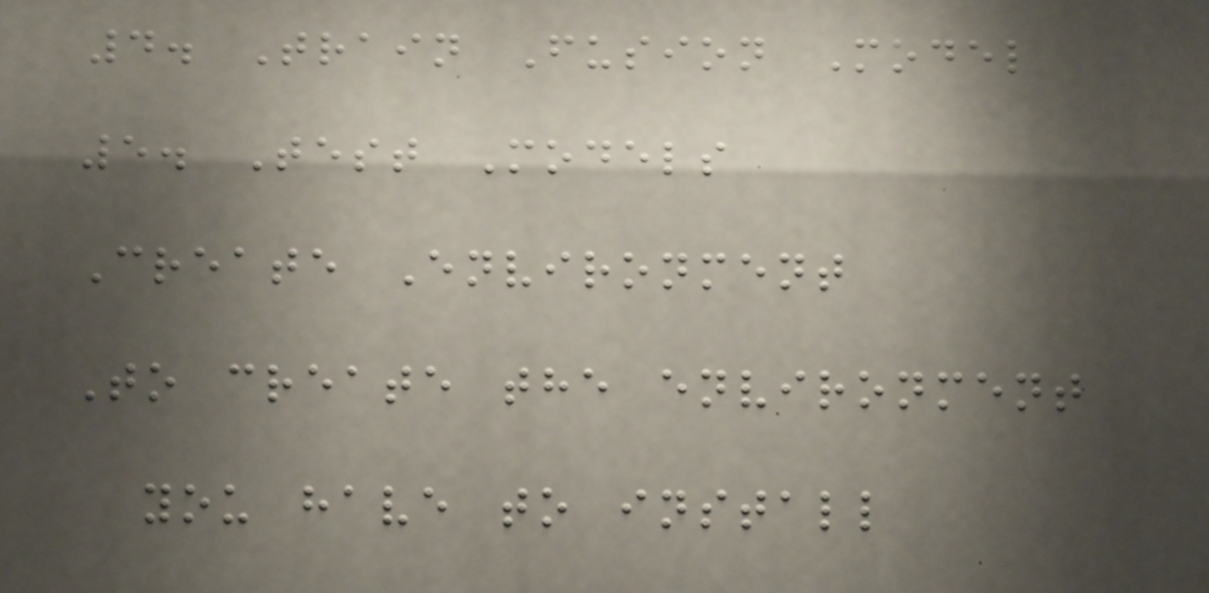4. Train Fusion Model
5. Test Models
Create Environment
To create the environment
you have to install
